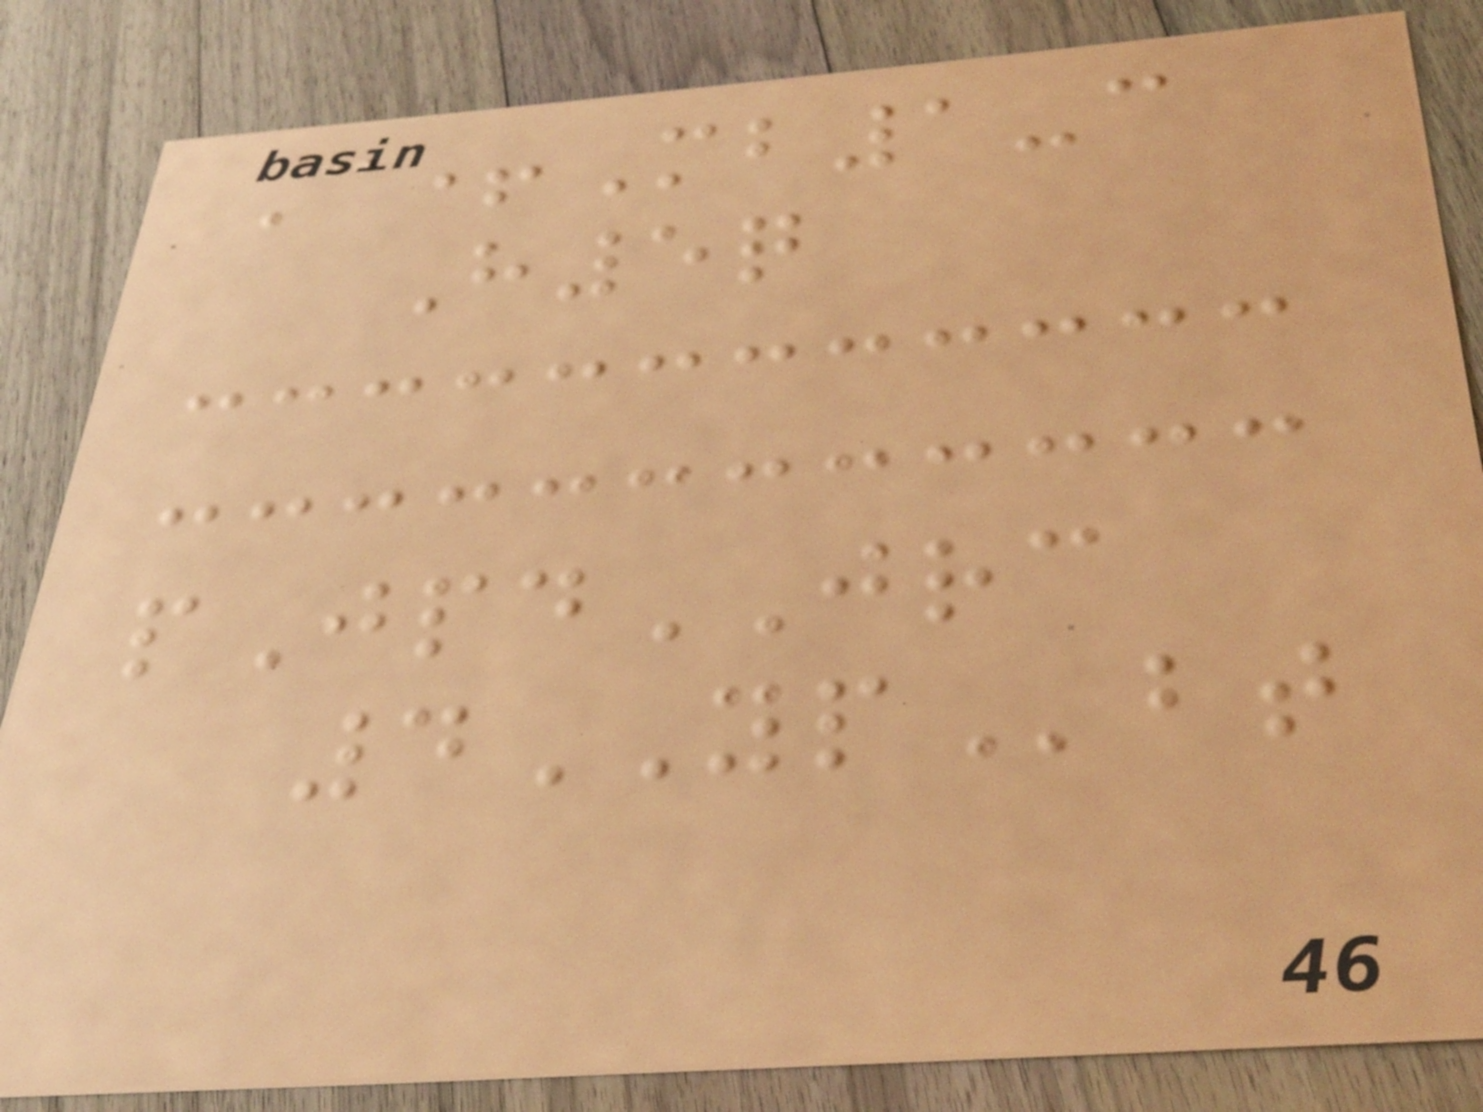C+Mb1-c
H5q
pJpdJRC
4YPbt
